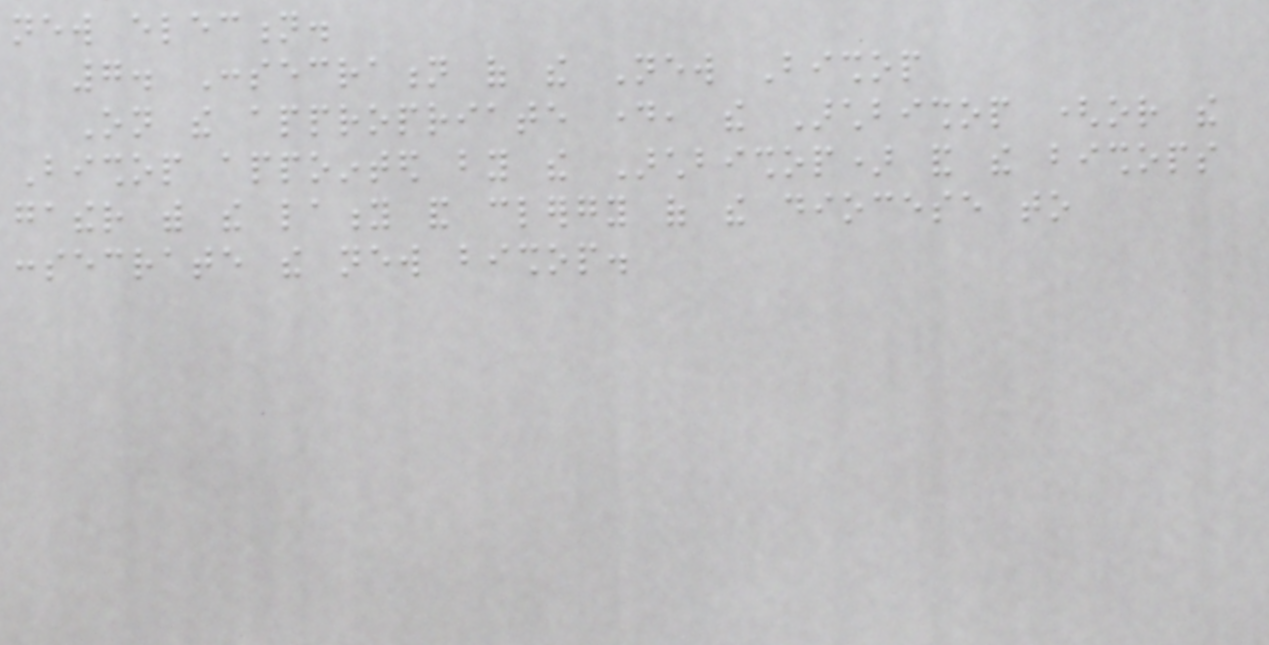new election.
7. Consecration of the New Bishop
On the appropriate day, the Archbishop (or the
Bishop appointed by the Archbishop) and the bishops
gather with the laity and clergy of the diocese to
consecrate the new bishop.
